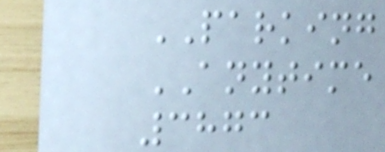PARKING
ANYTIME
3873
